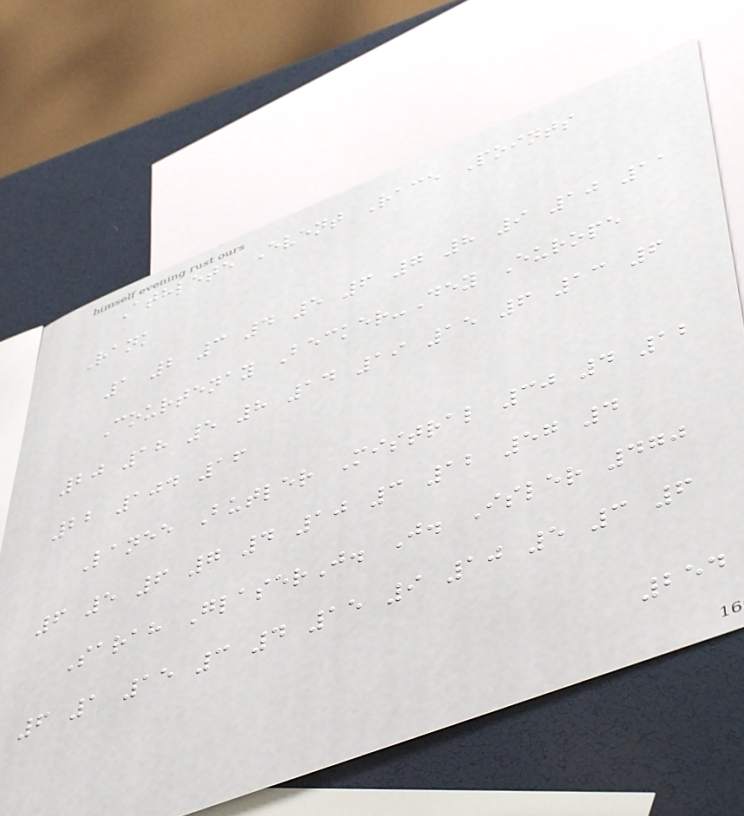Athlete Event Race Points
Rank
1 2 3 4 5 6 7 8 9 10 11
Courtenay Becker-Dey Europe
20 18 5 8 14 19 15 6 13 6
22 104 16
Lanee Butler Mistral 30 4 12
6 5 6 7 4 10 3 12 57 4
Sarah GlaserJ. J. Isler 470
6 1 15 3 4 15 9 10 5 3 6
254
